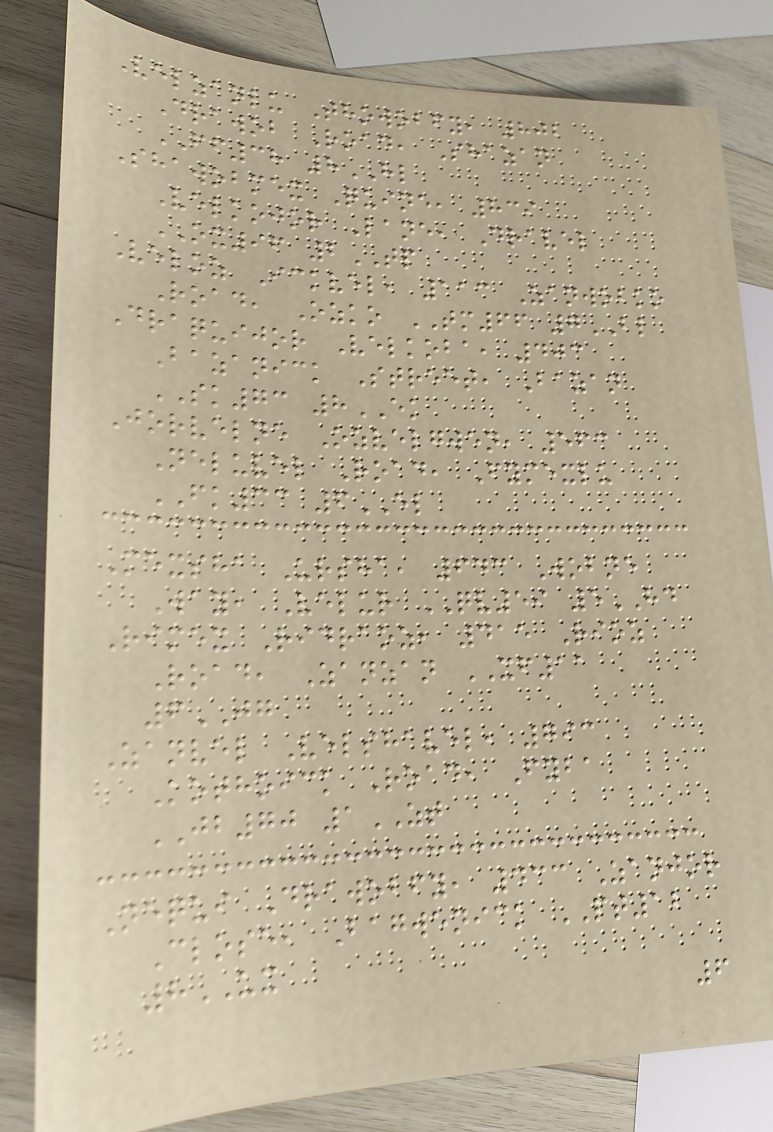Velzanlu Thowobfy, 802
Drawob Road, Shazan
FF38 8HL
Shawobmex Quine, 839
Velkojor Lane, Dravel
OX96 2TP
Veloz Ickvel, 113 Zanwobko
Road, Ozko TM66 7BL
Draquijor Velkoba, 403
Bazanick Street, Bazan
SK73 8EK
Jorvelne Ozvelgwen, 563
Neluvel Road, Fymexlu
FK33 6EL
Mexsha Ursha, 643 Wobne
Way, Velur QV59 5HD
Rimex Ridraoz, 415 Rioz
Road, Zanzan XF11
6JG
Zanvel Velshavel, 793
Kothoick Road, Fyba
JB70 1ZT
Nequi Drawobfy, 433 Zanjor
Close, Bagwenick PT12
8UX
6
